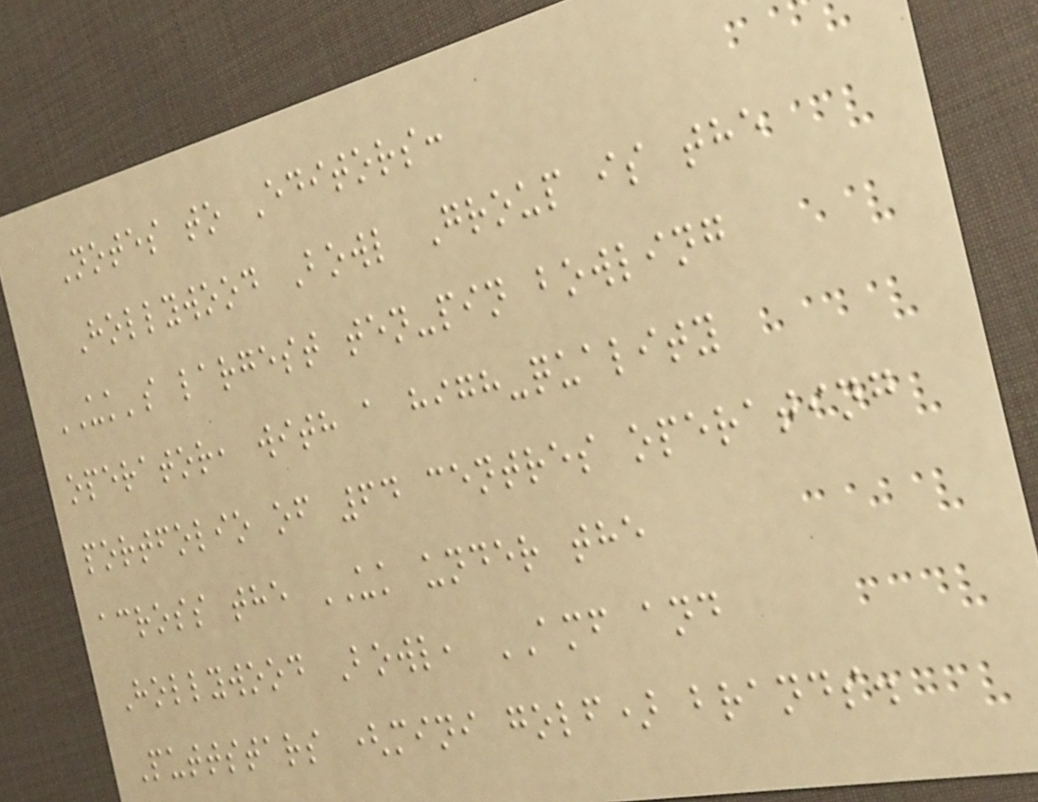Notes to Editors:
Hollywood Bowl Group is the
UK's largest ten-pin bowling
operator, with a high-quality
portfolio of 64 centres operating
across the UK under the
Hollywood Bowl, AMF and
Puttstars (mini golf) brands.
